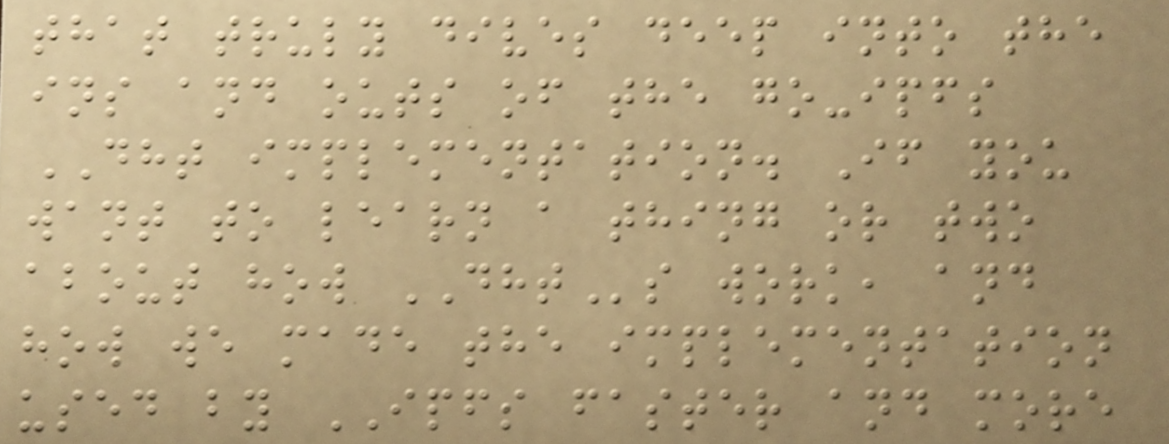that truly dives deep into the
ins and outs of the go-ipfs
DHT implementation. If you
want to learn a thing or two
about how DHTs work, and
how we made the implementation
used by IPFS faster and more
